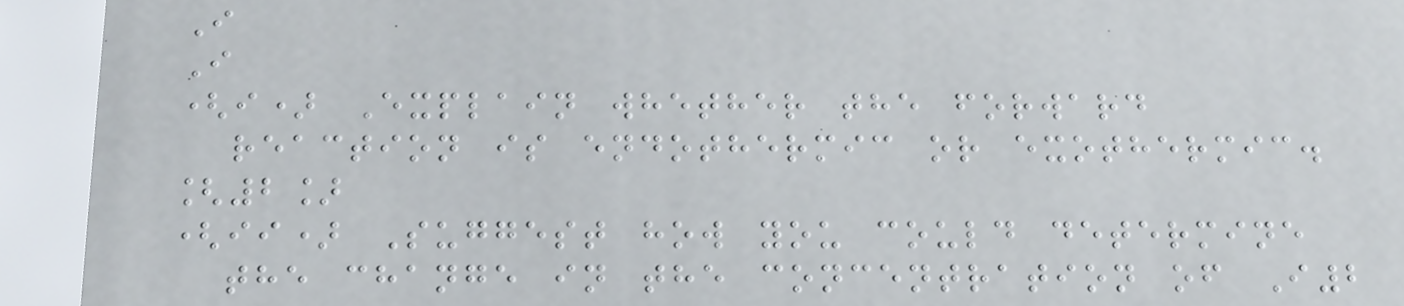I
I
(i) Explain whether the forward
reaction is endothermic or exothermic.
[2]
(ii) Suggest how you could determine
the change in the concentration of I2
